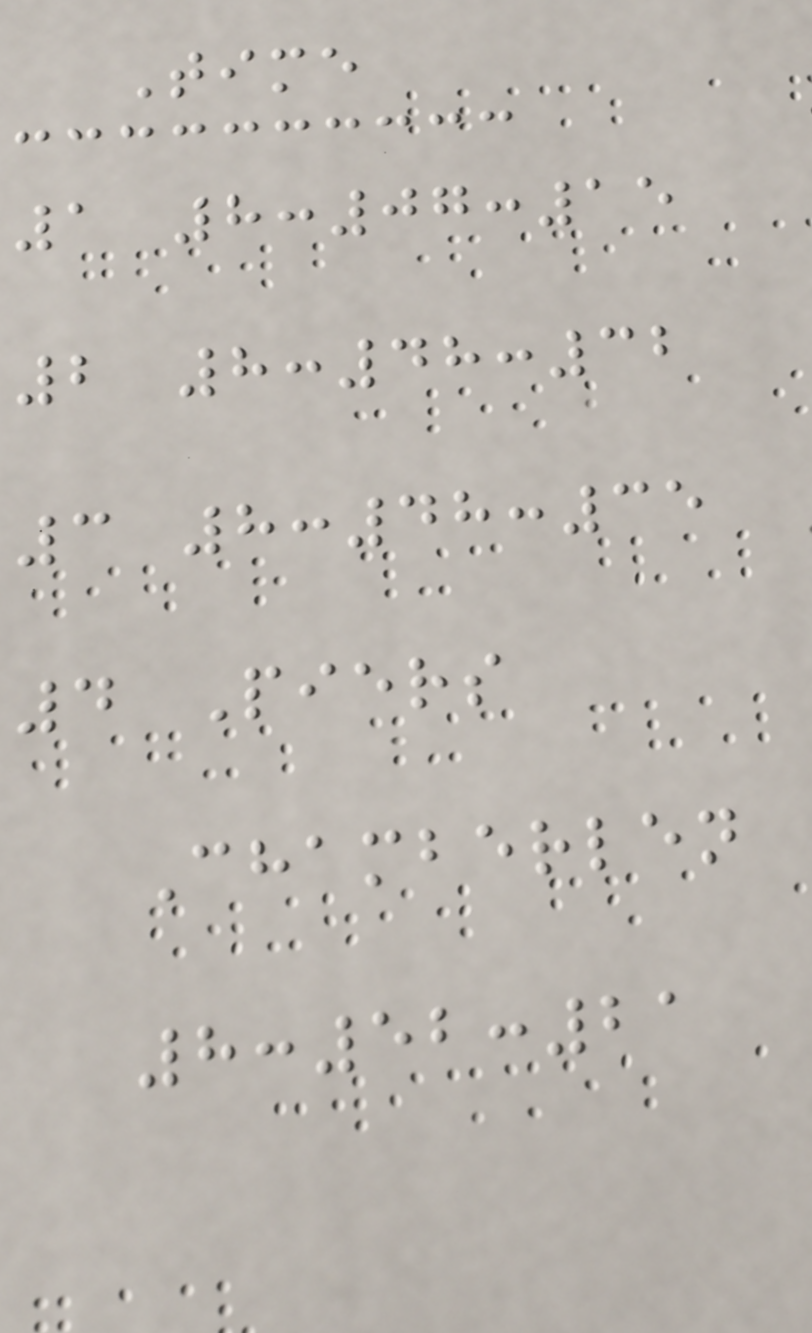Time
1 8:07:15
2 8:48:32
3 8:48:35
4 Piers
Chamberlen
8:52:21
